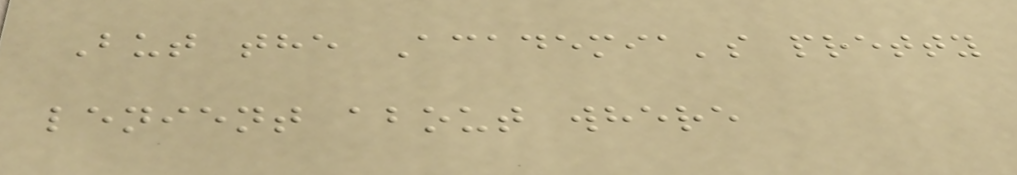But the Academia's pretty
lenient about where
